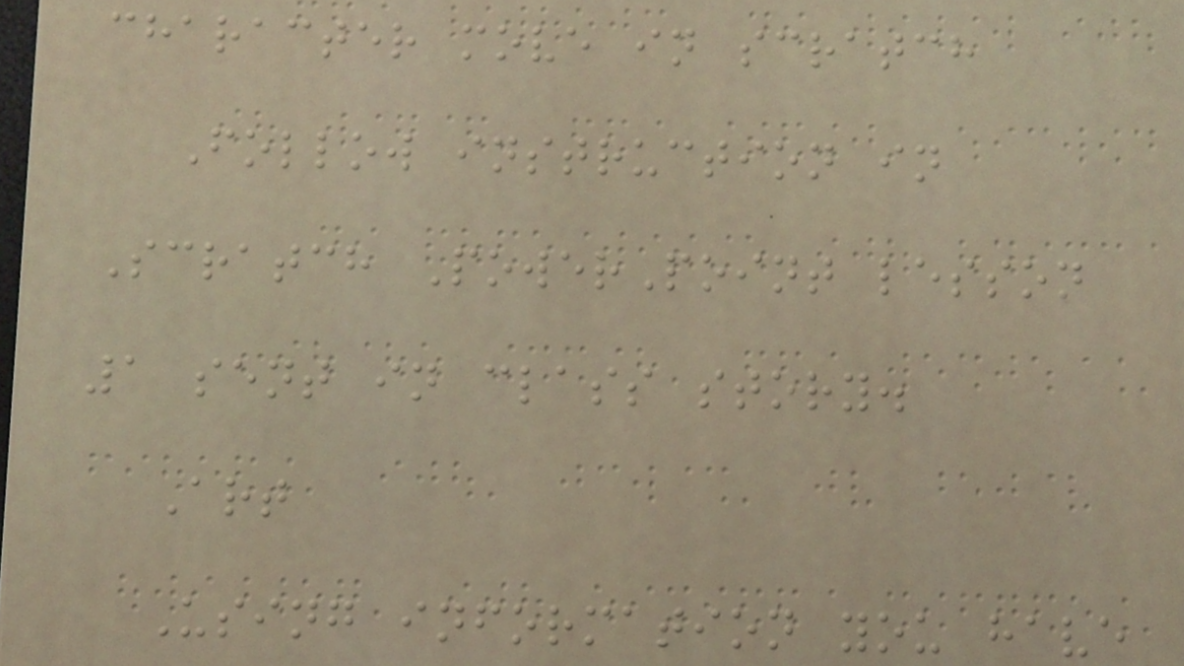character move in scratch
Follow instruction in
Scratch PowerPoint lesson
1 sent in class story.
Art
Using information you have
